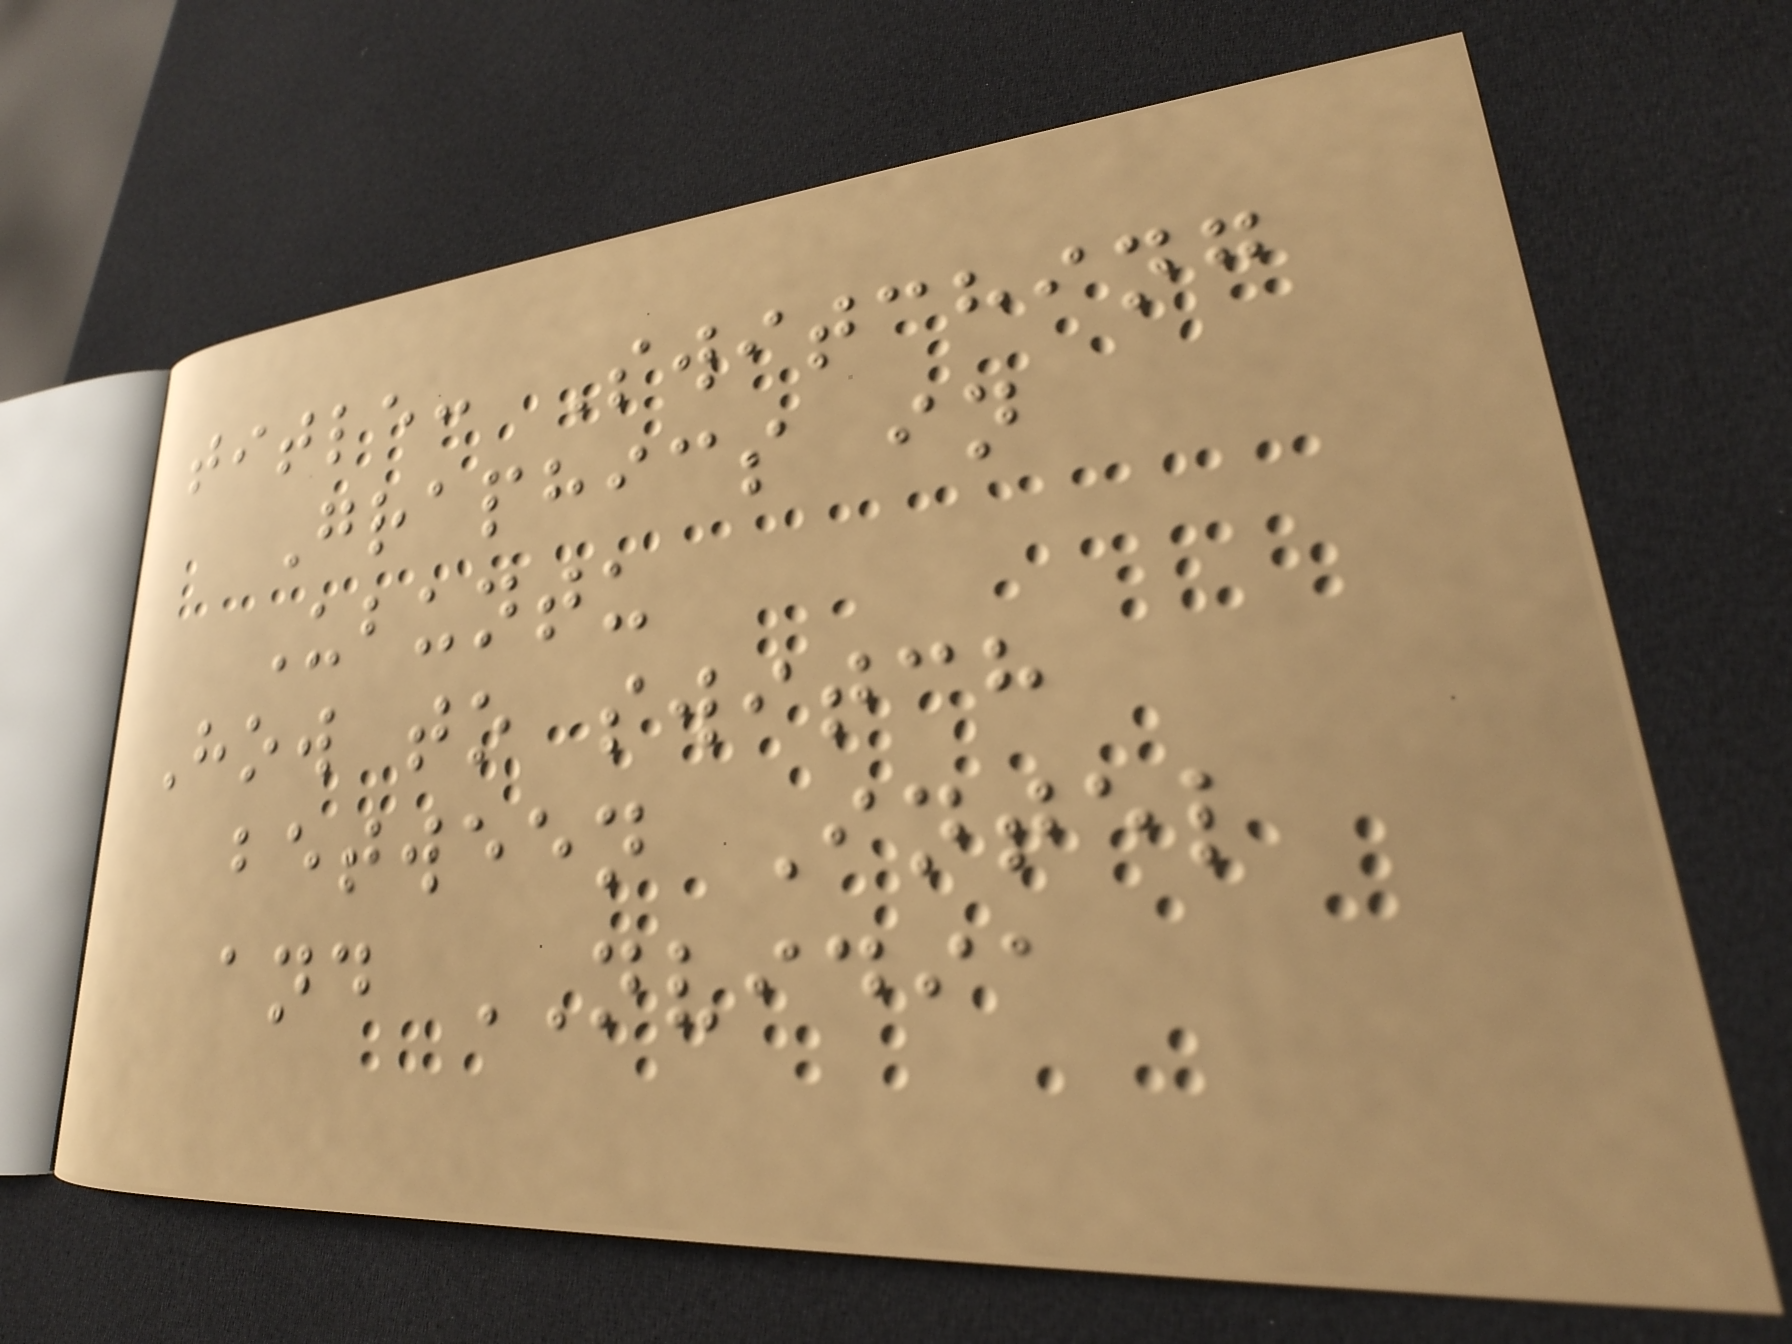title: Switching
Graphics in
Ubuntu
How to switch
between Intel
and NVIDIA
